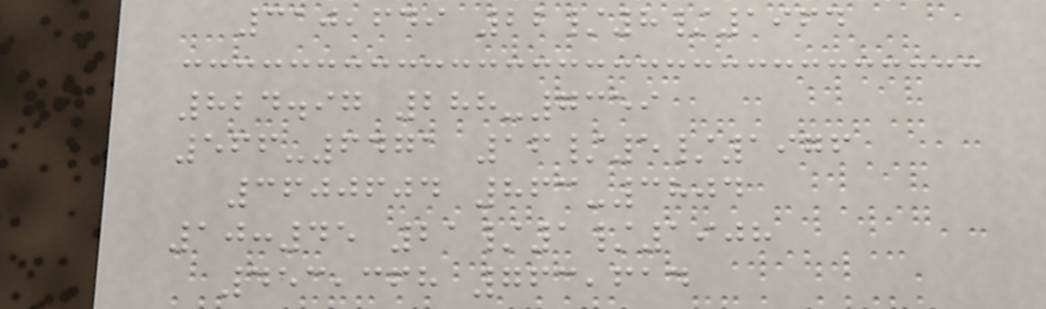310,649 22/8/1964
824.97 288-7359
566-6471 16/5/1976
3600604 863-3804
10:45 21/1/1908
453,368 763,614
